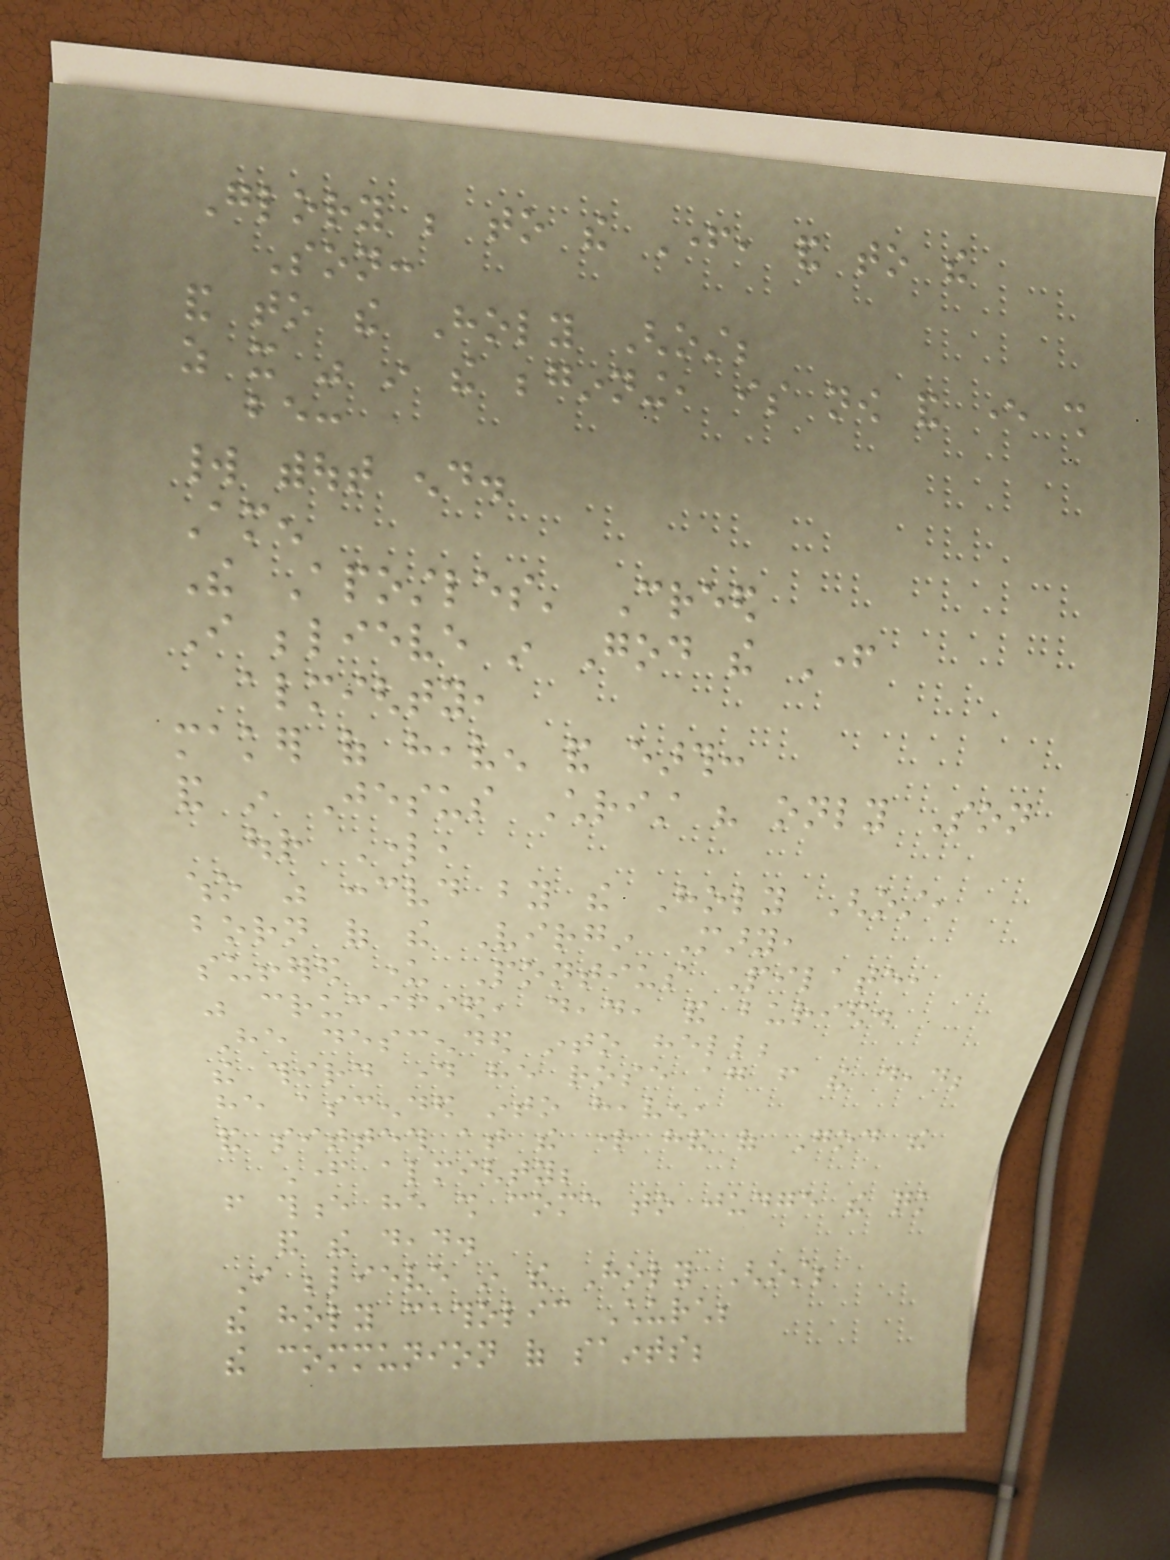Glory be to the Father, and to the
Son:
and to the Holy Ghost;
as it was in the beginning, is now and ever shall
be:
world without end.
Amen
The Apostles' Creed
I believe in God the Father
almighty,
maker of heaven and earth:
and in Jesus Christ his only Son
our Lord,
who was conceived by the Holy Ghost,
born of the Virgin Mary,
suffered under Pontius Pilate,
was crucified, dead, and buried.
He descended into hell;
the third day he rose again from the dead;
he ascended into heaven,
and sitteth at the right hand of God the
Father almighty;
from thence he shall come to judge the quick
and the dead.
I believe in the Holy Ghost;
the holy catholic Church;
the communion of saints;
